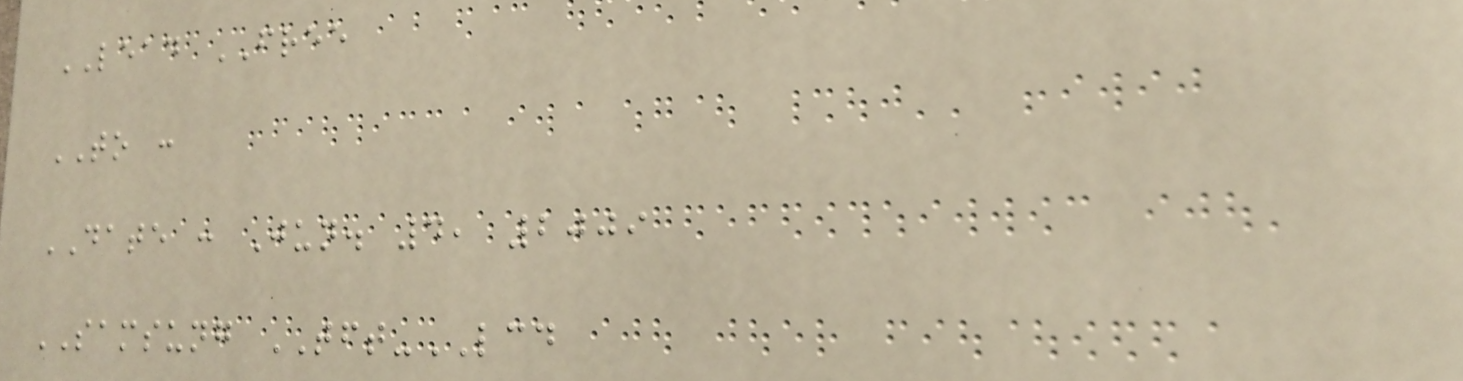LEAD FREE
TO :
DATE : Jun. 4, 2009
SAMSUNG TFT-LCD
